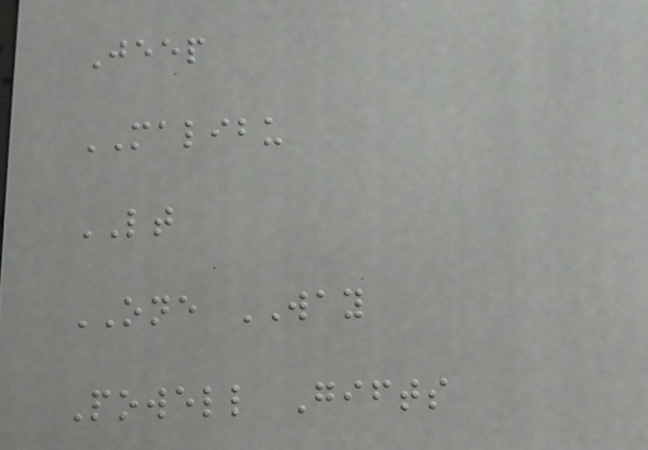Jeep
MALIBU
LT
ONE WAY
Powell Gifts
